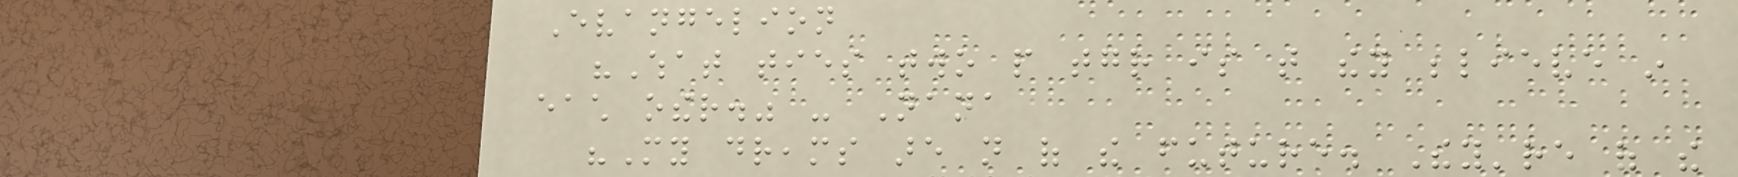Evangelion
"What ties two people together is that they believe in
each other." - Nana
"My dreams are not of the future. They're of the
